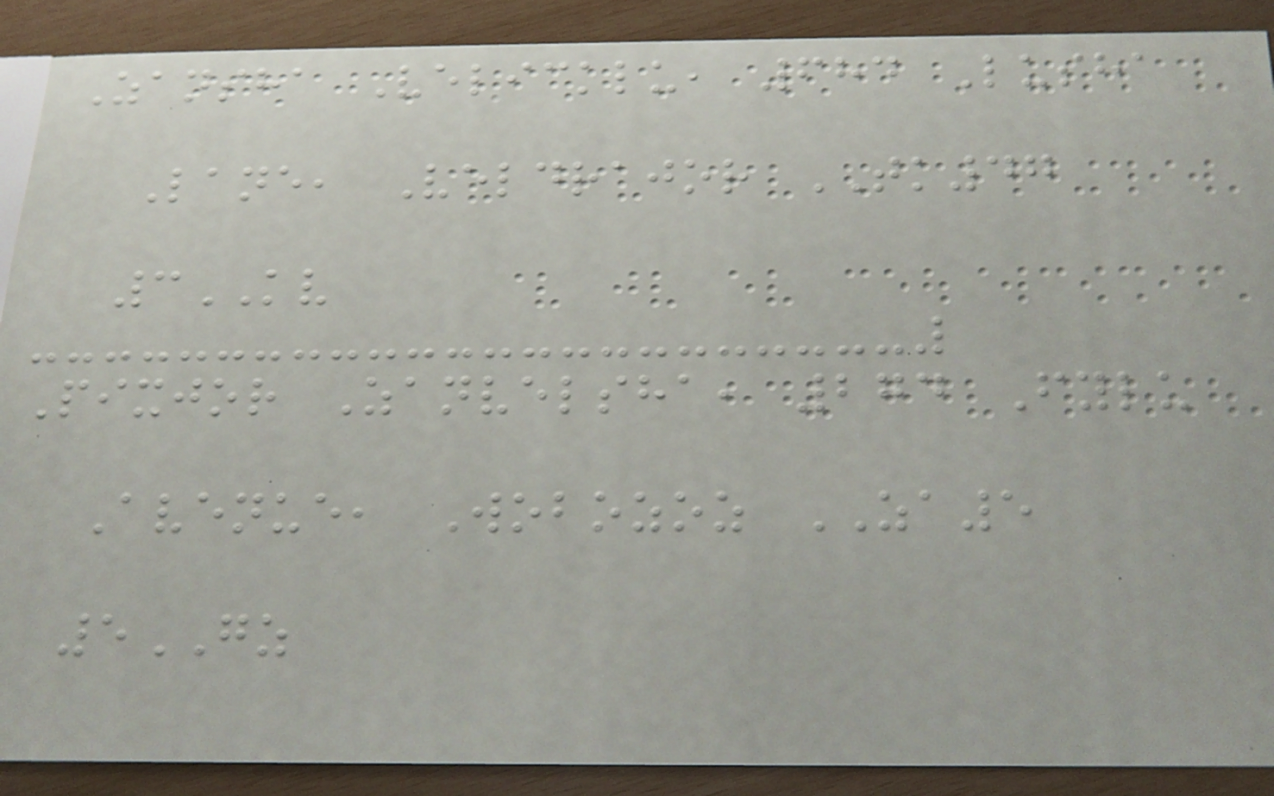Zansha Velicklu, 684 Lusha
Lane, Veldrajor TK47
3KV
Pixjor Zanvelsha, 274 Fylu
Avenue, Wobozoz ZA5
5GZ
